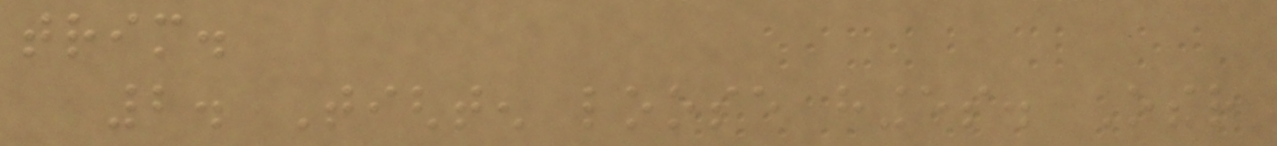trim.
2. Tighten loose hinges. Other
